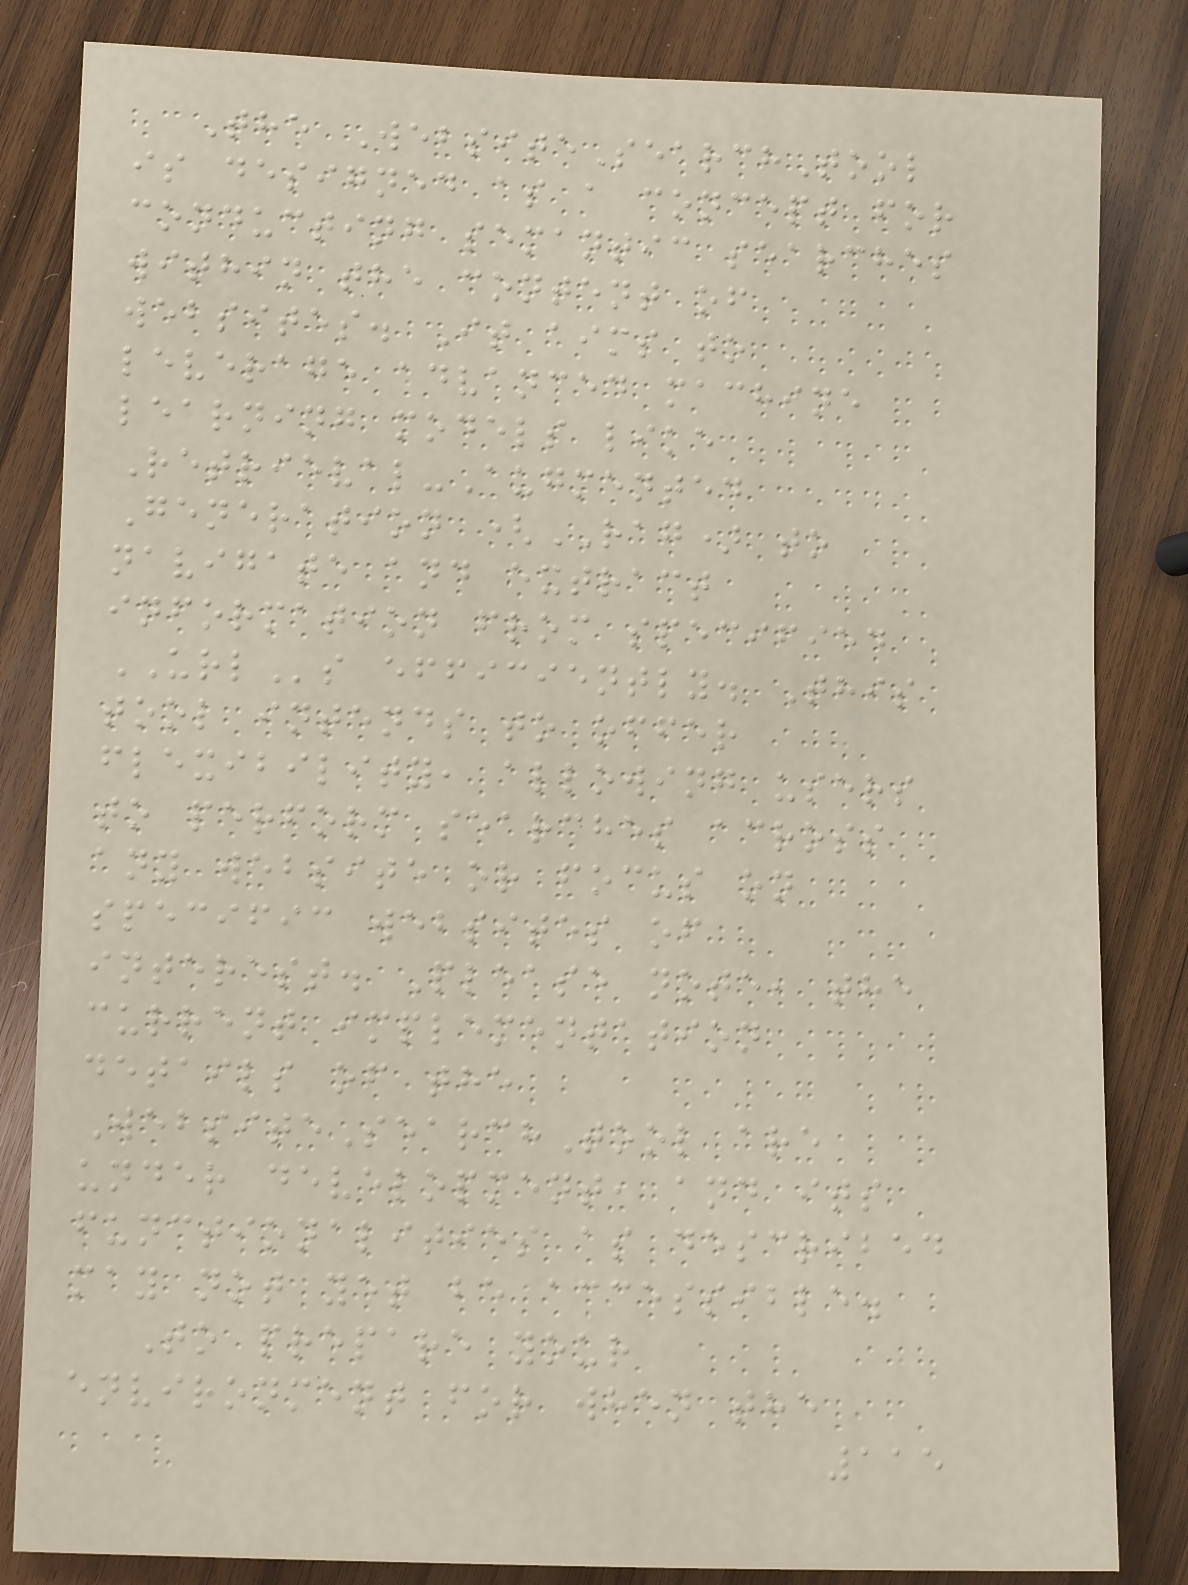The WebsiteSearchTool
is designed as a concept for
conducting semantic searches
within the content of
websites. It aims to
leverage advanced machine
learning models like
Retrieval-Augmented
Generation (RAG) to
navigate and extract
information from specified
URLs efficiently. This
tool intends to offer
flexibility, allowing users
to perform searches across
any website or focus on
specific websites of
interest. Please note, the
current implementation
details of the
WebsiteSearchTool are
under development, and its
functionalities as described
may not yet be accessible.
To prepare your
environment for when the
115
